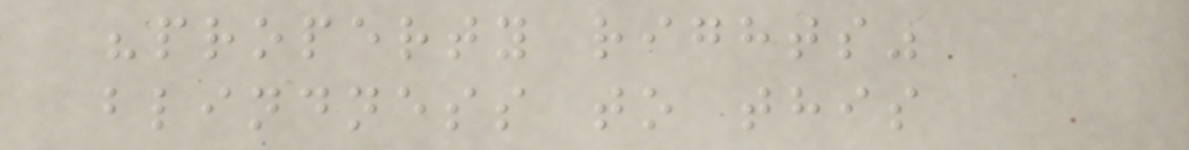"property rights"
blindness to this
